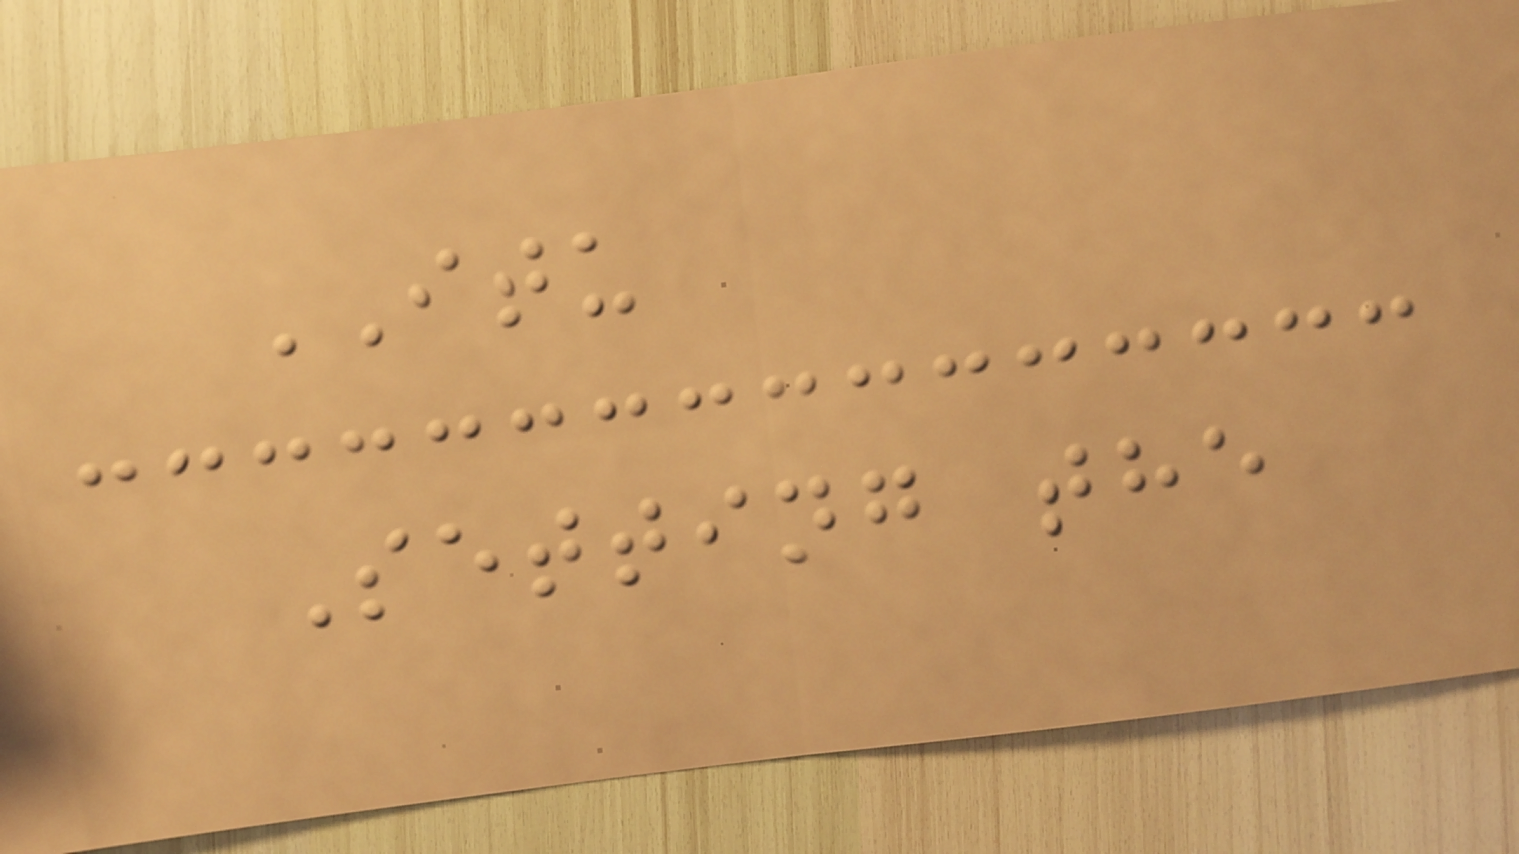ITU
Setting the
